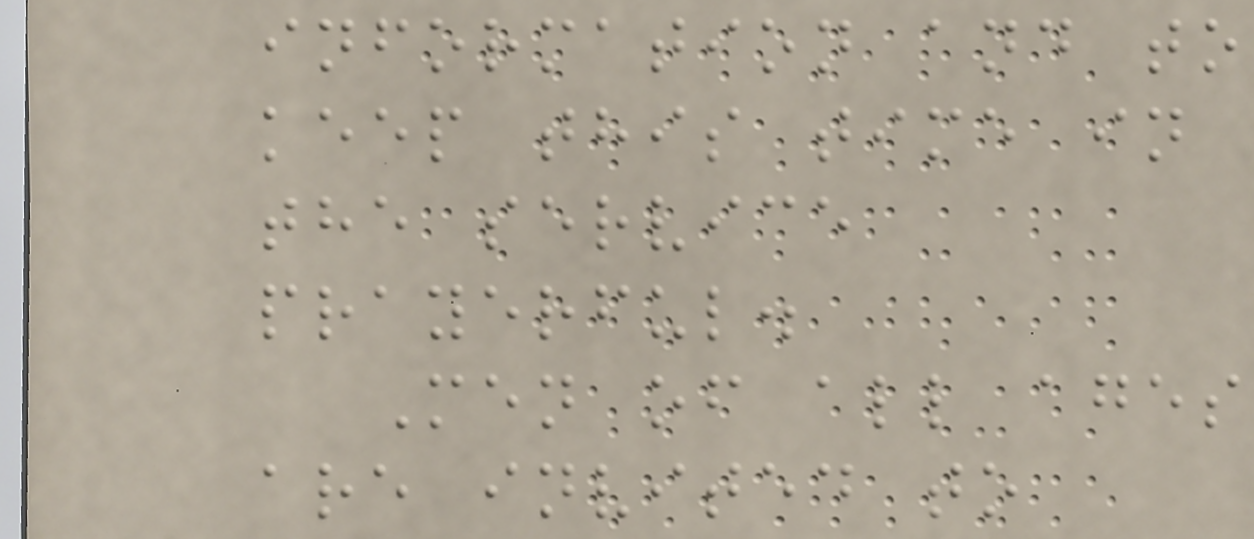information and to
keep this time in
the service
prayerful.
Men of all ages
are invited to
